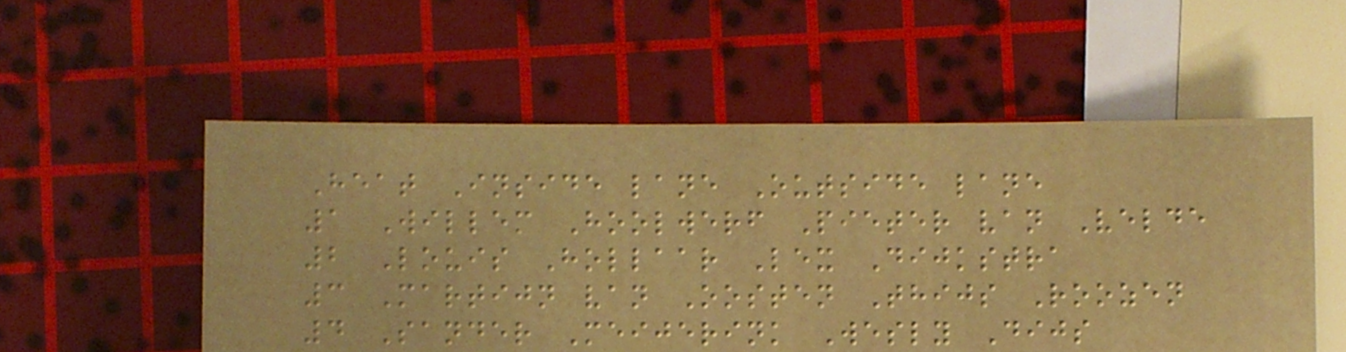Heat Inside lane Outside lane
1 Willem Hoolwerf Pieter van Velde
2 Louis Hollaar Lex Dijkstra
3 Martijn van Oosten Thijs Roozen
4 Sander Meijerink Wesly Dijs
